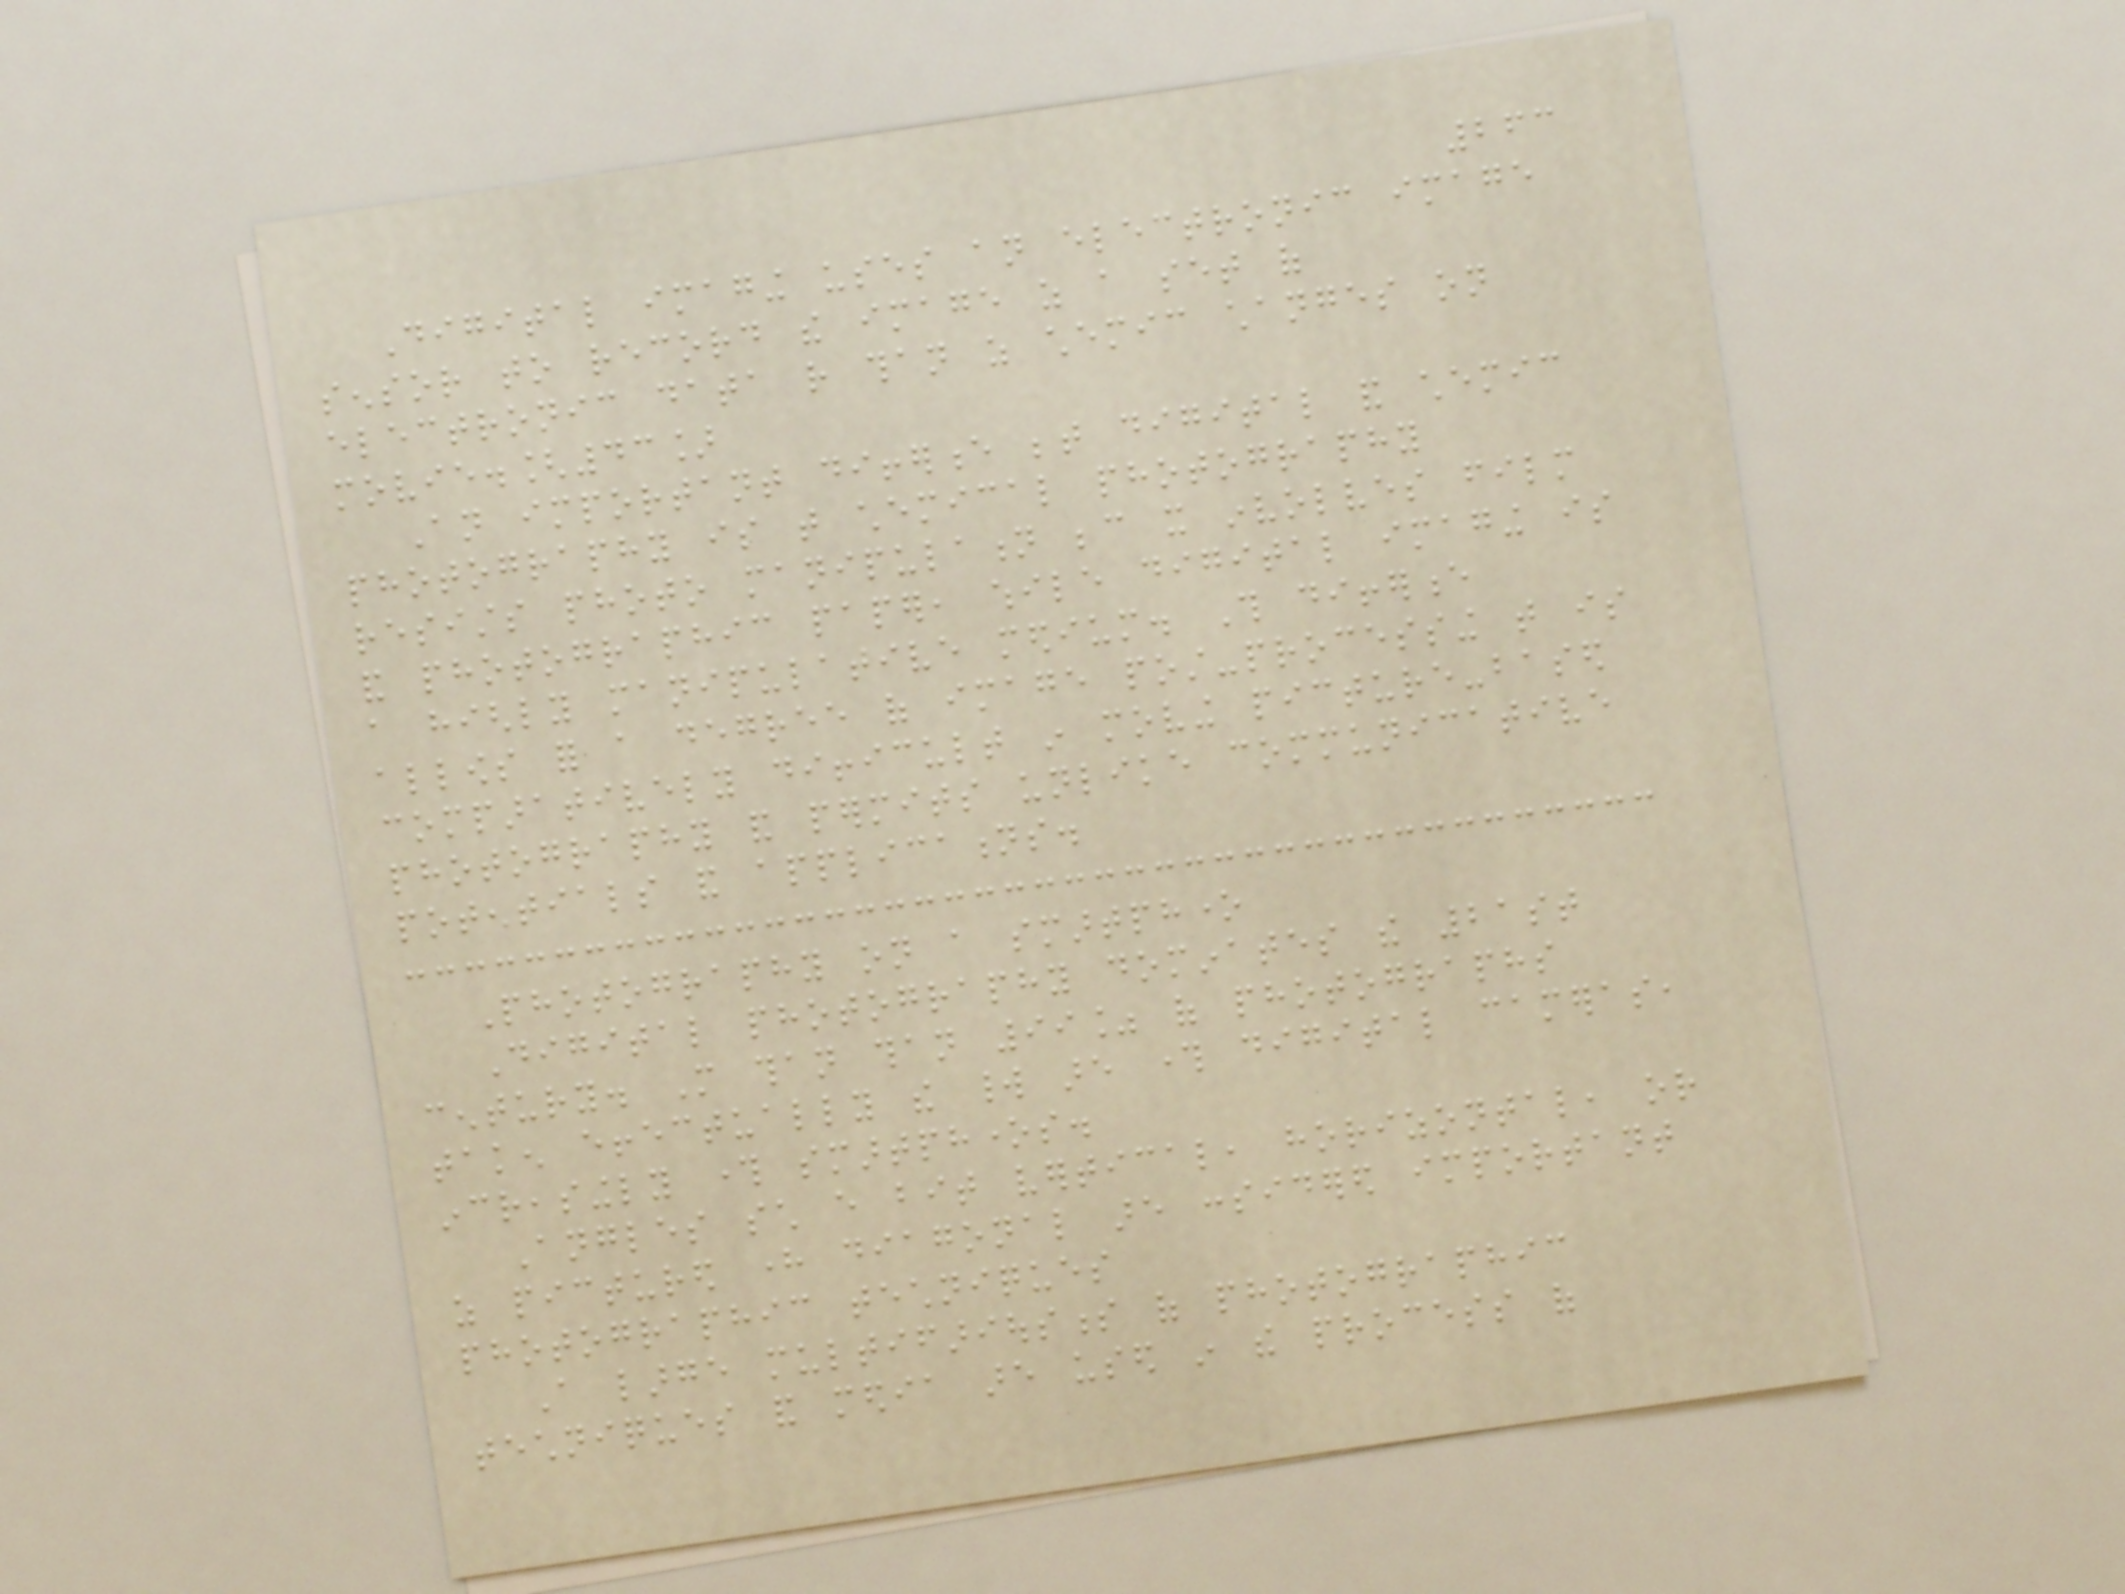263
Digital imaging uses an electronic image
sensor to record the image as a set of
electronic data rather than as chemic changes on
movie.[43]
An important difference between digital and chemic
photography is that chemical photography
resists photo manipulation because it involves film
and photographic paper, while digital imaging is
a highly manipulative medium. This difference
allows for a degree of image post-processing that is
comparatively difficult in moving picture-based
photography and permits unlike communicative
potentials and applications.
Photography on a smartphone
Digital photography dominates the 21st
century. More than than 99% of photographs
taken effectually the world are through digital cameras,
increasingly through smartphones.
Angles such every bit vertical, horizontal, or
as pictured here diagonal are considered important
photographic techniques
A large multifariousness of photographic
techniques and media are used in the process of
